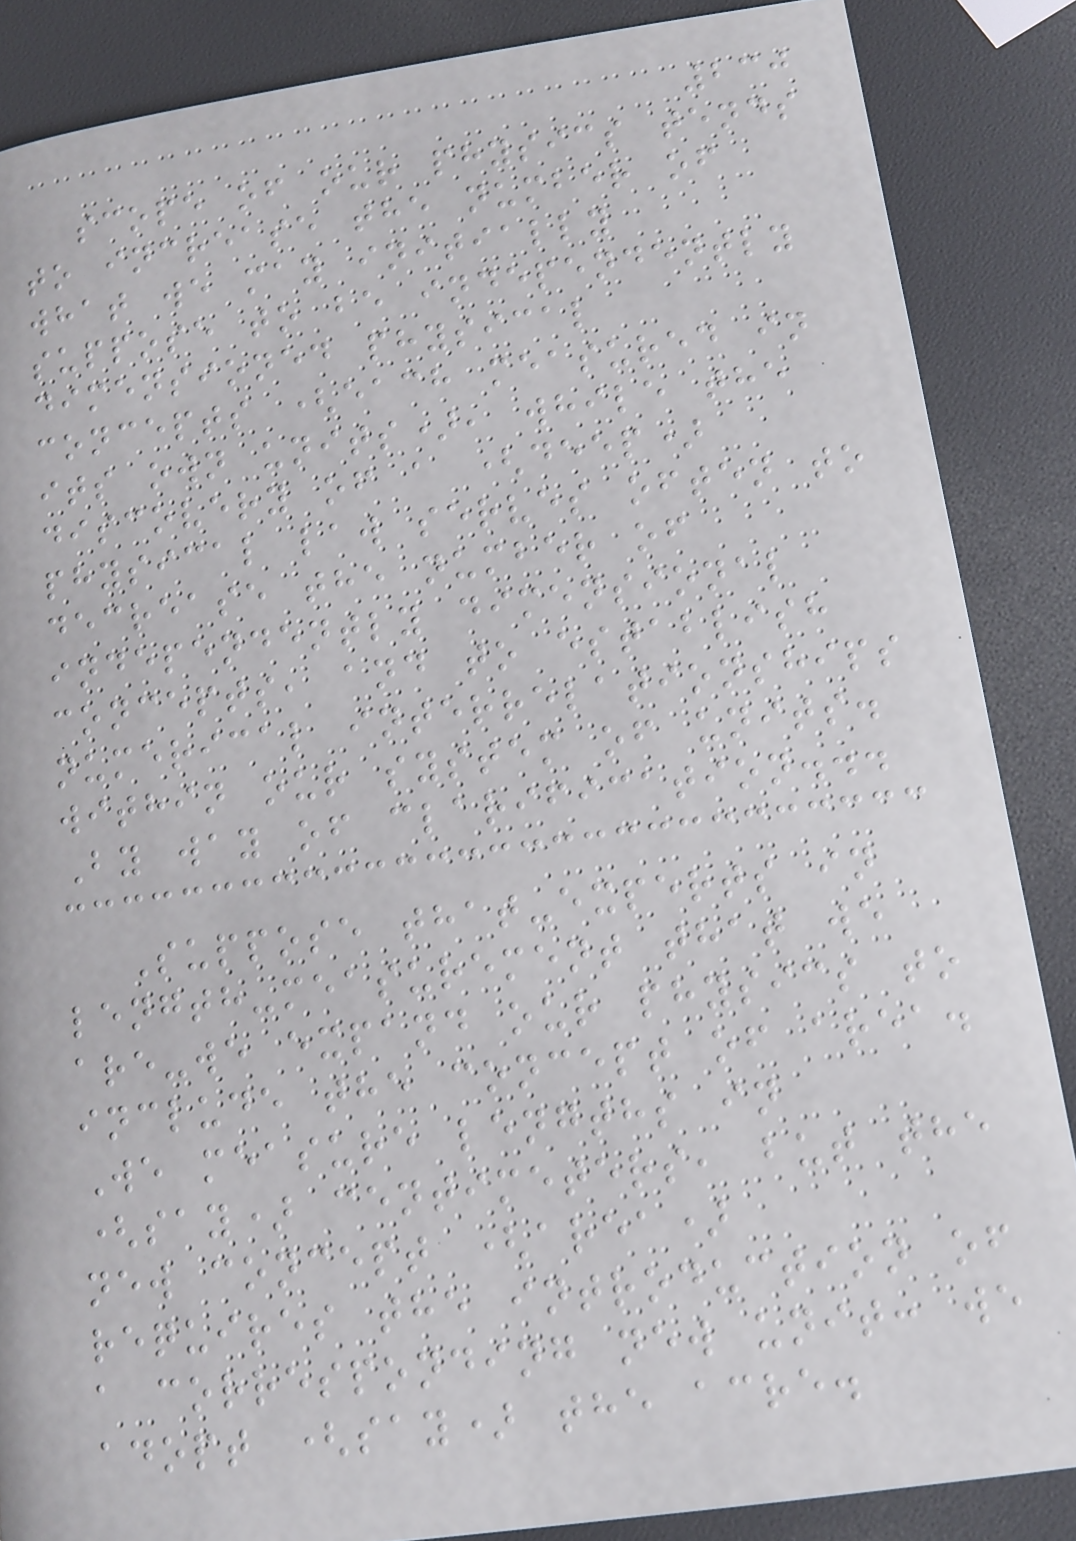230
scope of our physics tends
to increase the number of
what we may initially
suppose to be independently
dimensioned physical
concepts (each measured in
its own units), while the
discovery of a (deep)
physical law serves often to
decrease the number of
independently dimensional
concepts, and to establish
numerical interrelationships
within our system of units.
By way of clarification...
Suppose that-experts in
length-measurement that we
are-we expand our physics to
include the concept of area.
We measure lengths in
(say) centimeters, but the
new concept (area)
requires the introduction of
a corresponding new unit: we
adopt (say) the acre.
